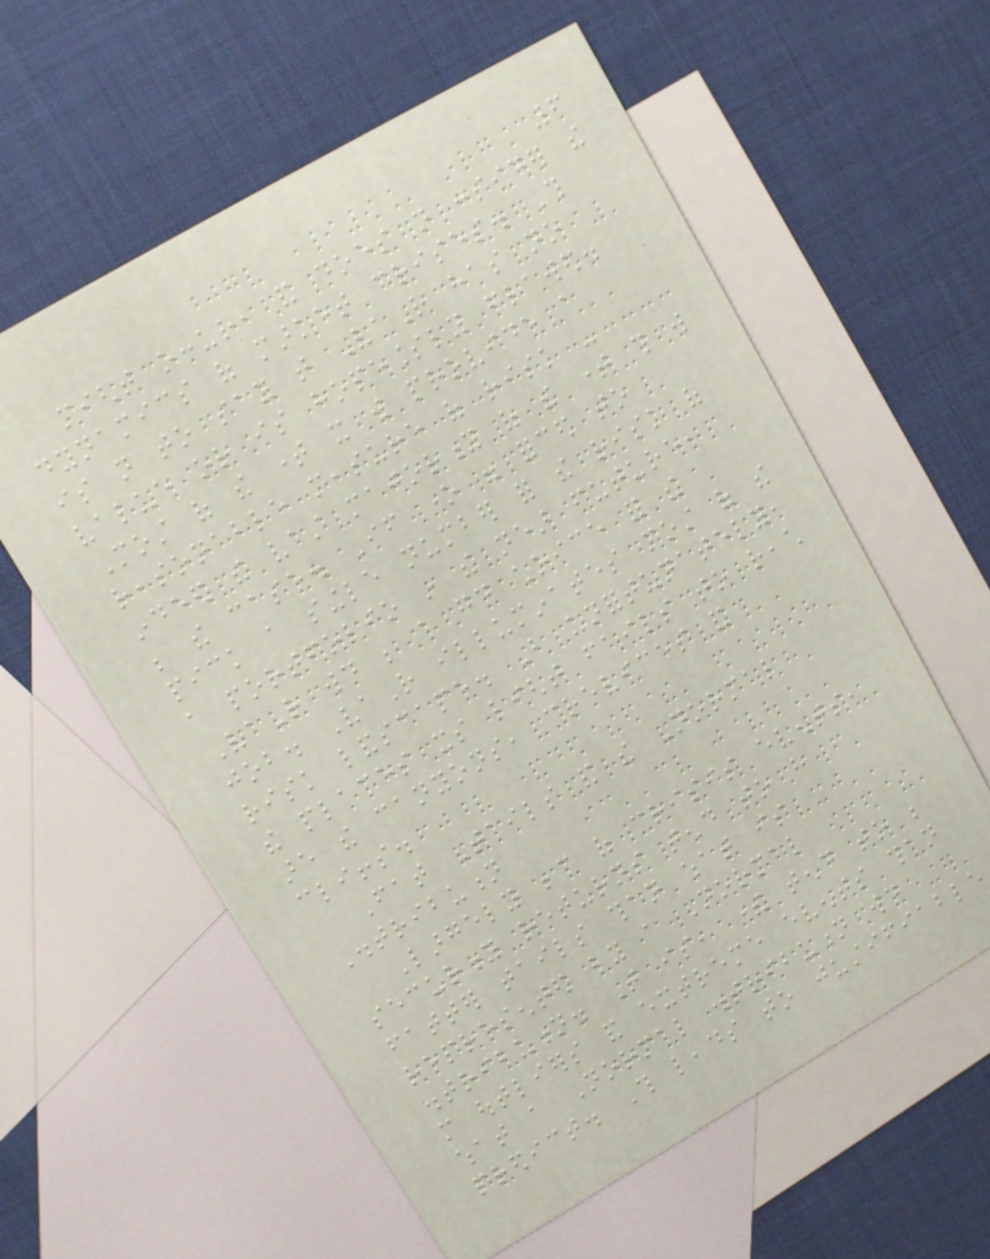6
might occur, and does not consider the
dynamics of market crises. This
is not to say that VaR has no
value or is hopelessly flawed.
Most of the time it will provide a
reasonable measure of risk -
indeed the vast majority of the time this will
be the case. If one were forced to
pick a single number for the risk of
a portfolio in the near future,
VaR would be a good choice for the
job. VaR illuminates most of the
risk landscape. But unfortunately,
the places its light fails to reach
are the canyons, crevices and
cliffs.
Fat Tails and the Normal
Distribution
Largely because of crisis events,
security returns tend to have
fatter tails than what is
represented by a Normal
distribution. That is, there tend to be
more outliers and extreme events than
what a Normal distribution would
predict. This leads to justifiable
